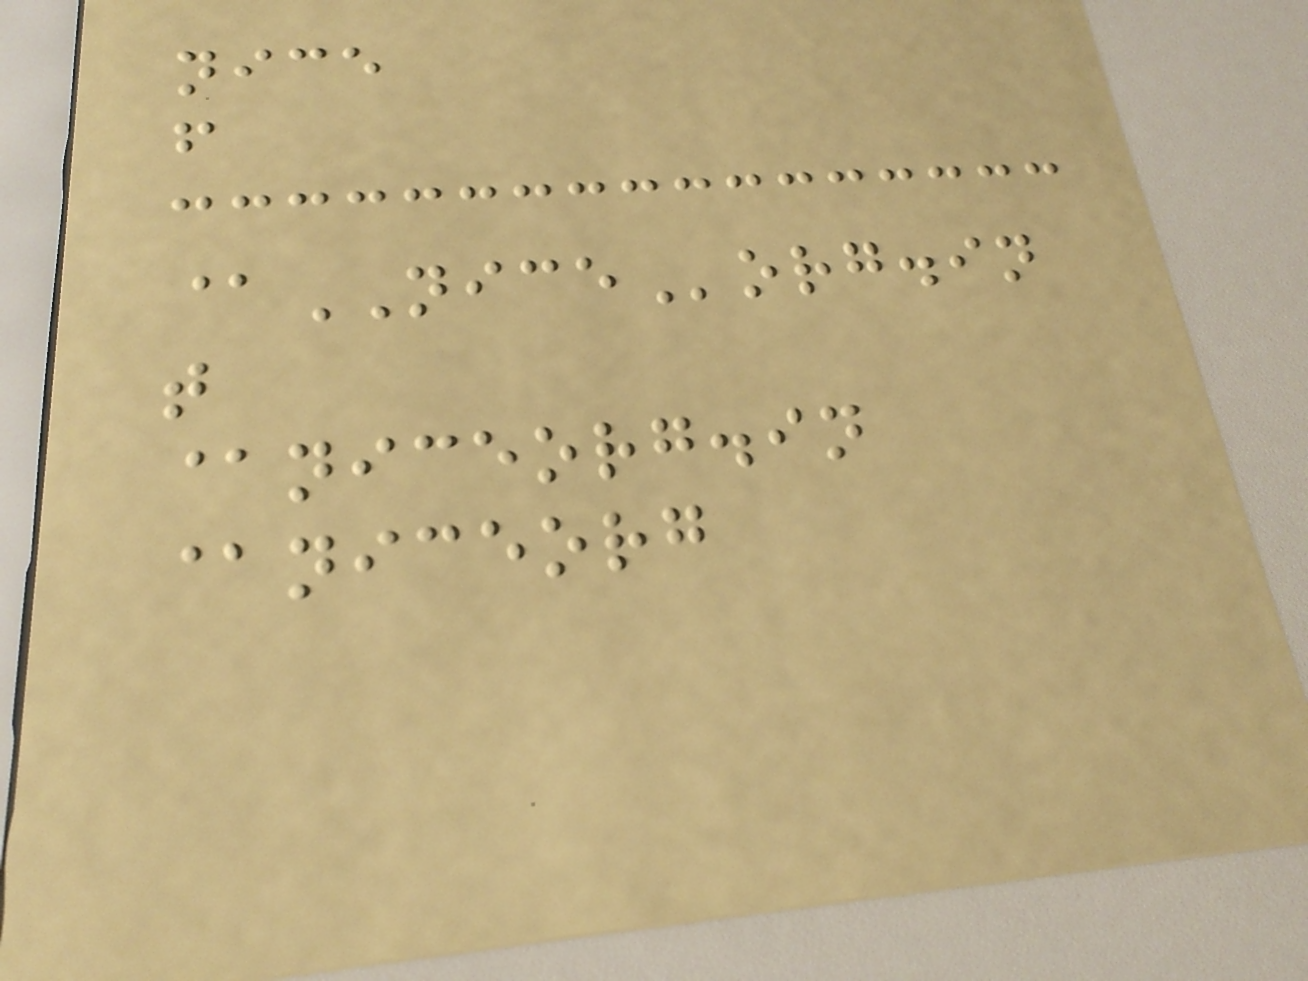nice
f
@NICEorg.in
t
@niceorg.in
@niceorg
